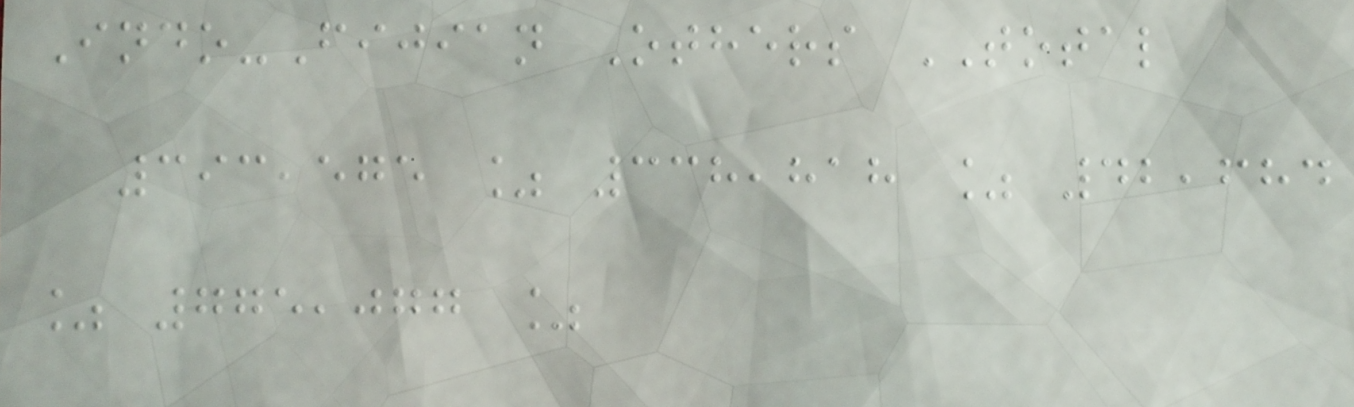Indo-Fijian Others TOTAL
393,575 % 338,818 % 42,684
% 775,077 %
